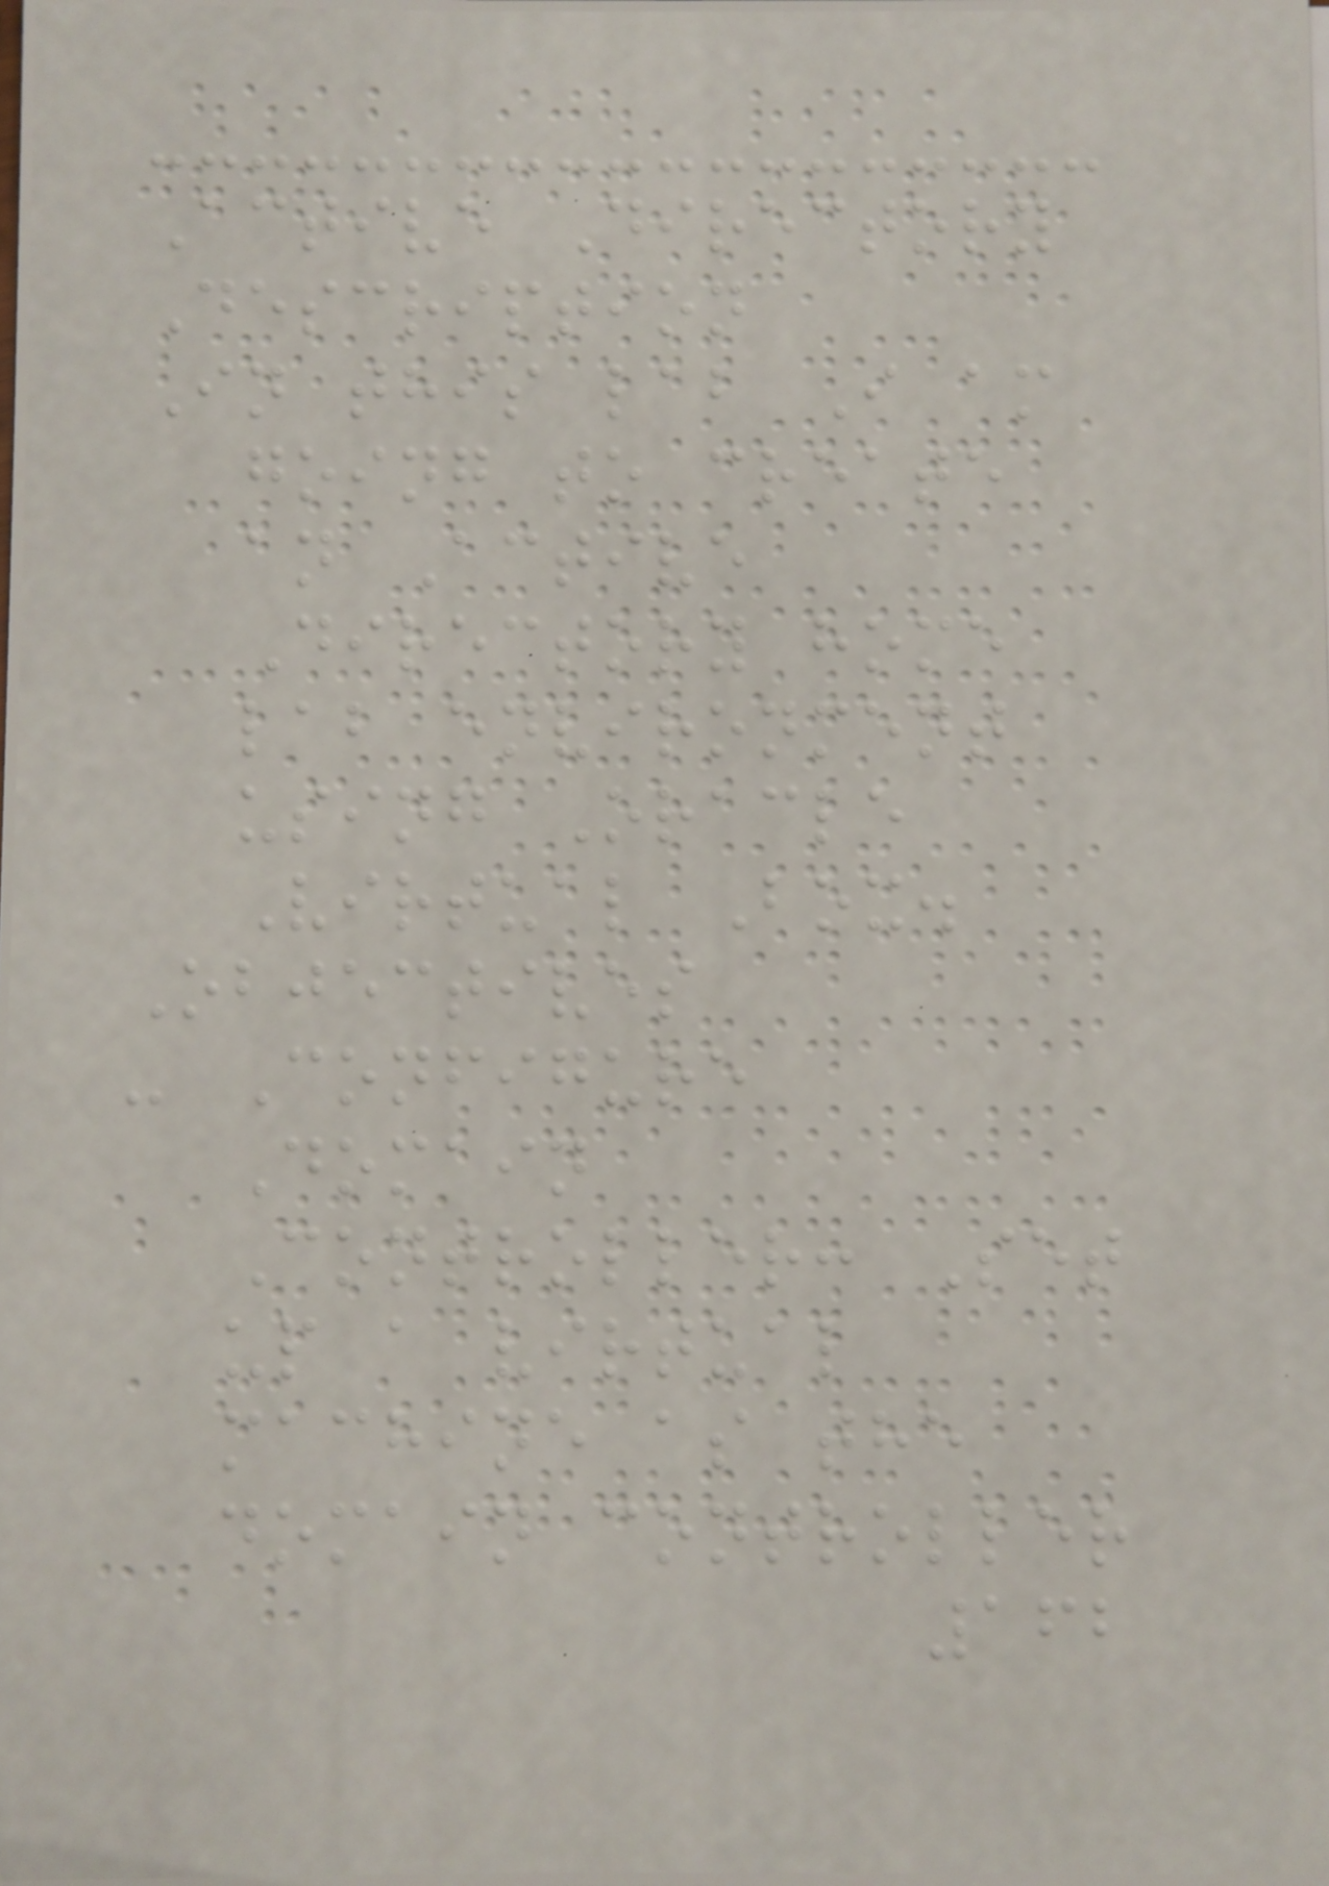Active Directory
Description
In this lab I am
going to create
an Active
Directory home
lab environment
using Oracle
Virtual Box.
Objectives
- Configure
Domain
Controller: Set
up a virtual
machine as the
domain controller
162
